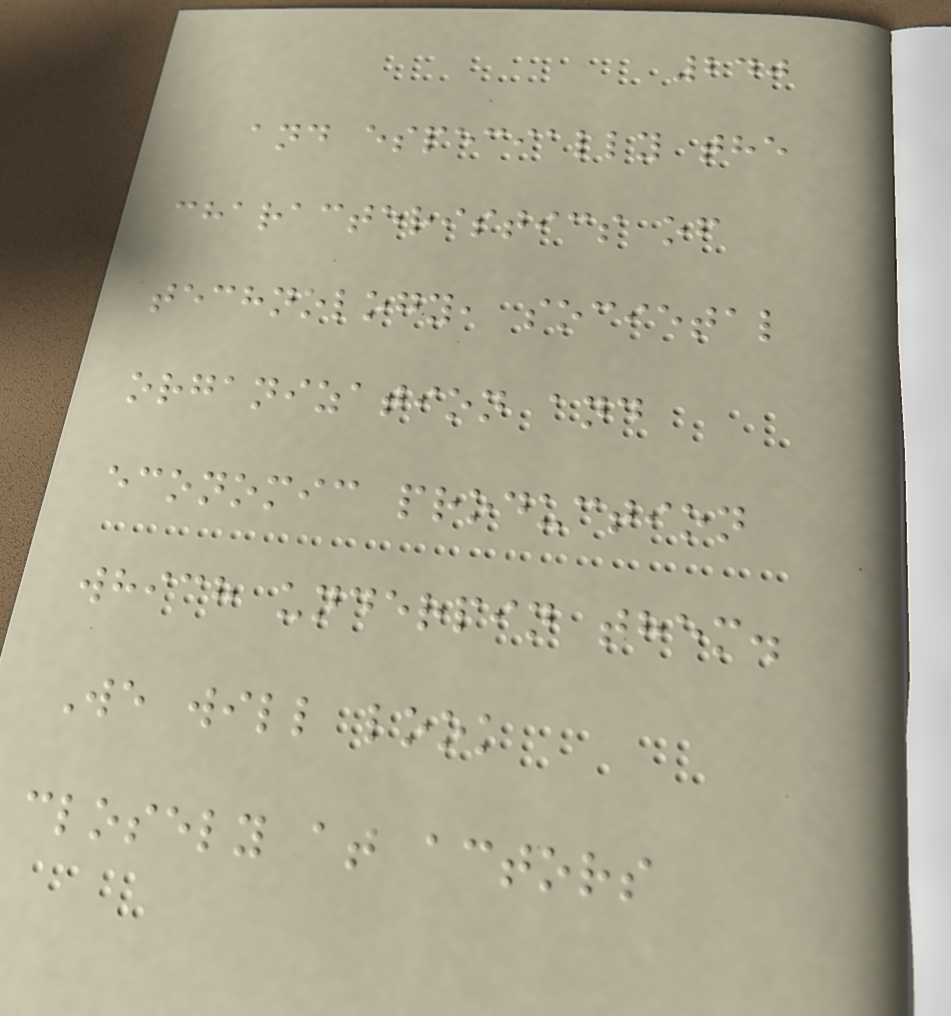240
and especially the
characteristics of
technology, societal
organization and
economic production
which underpin them.
We will look
closely at actors
